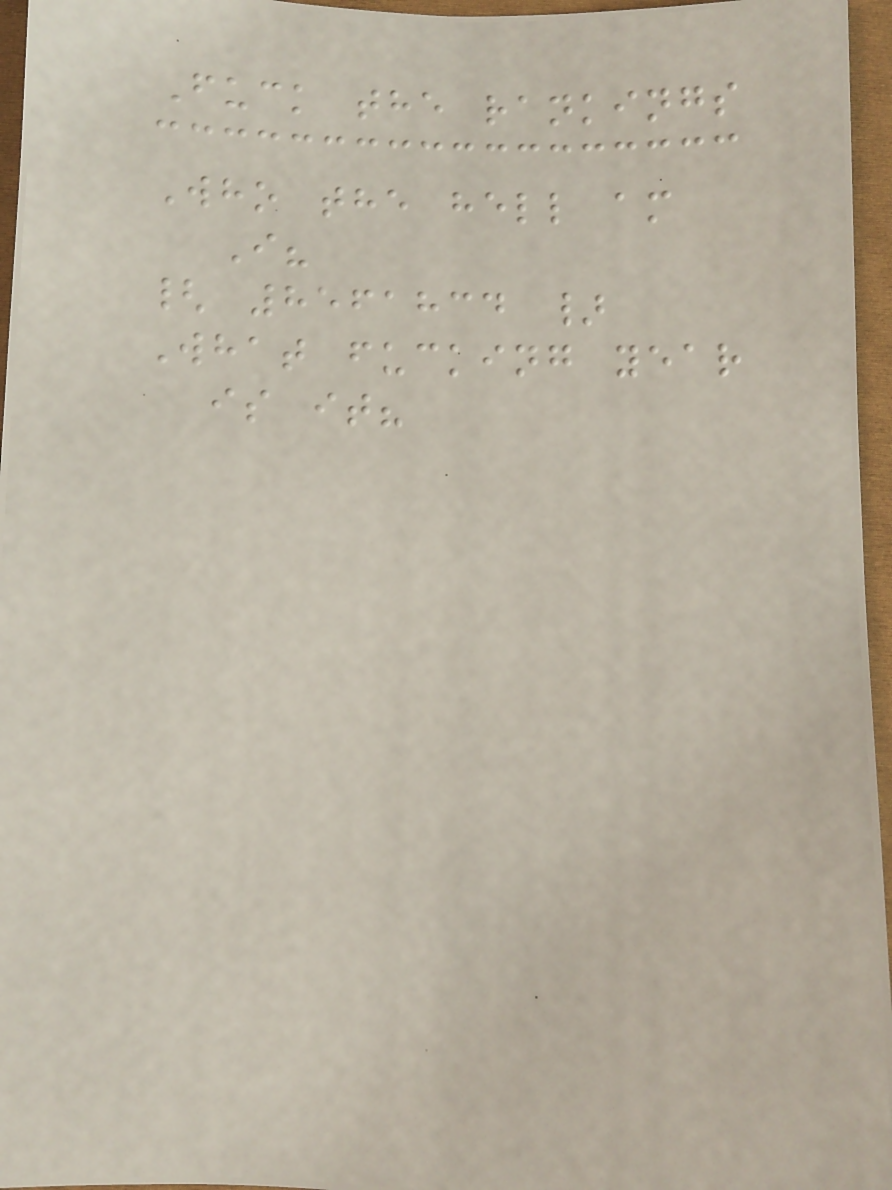Fuck the rankings
Who the hell am
I?
{ 8561834 }
What fucking year
is it?
